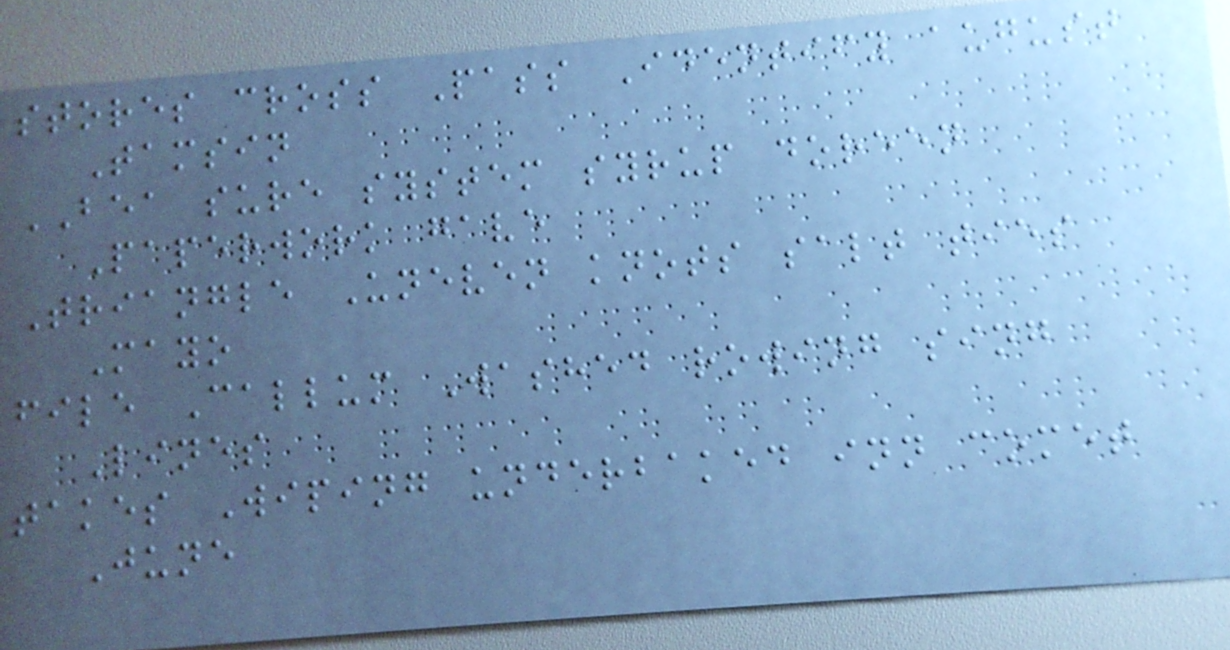stores cross Pass Identify august
Tamsin
BEA sure system syrup doreen
Paperwork gave
Triangle Uneven knots salt ties
Mayo
file Callum Washed rowing sing
Lines
takes Wiping underbaked inn comet
June
